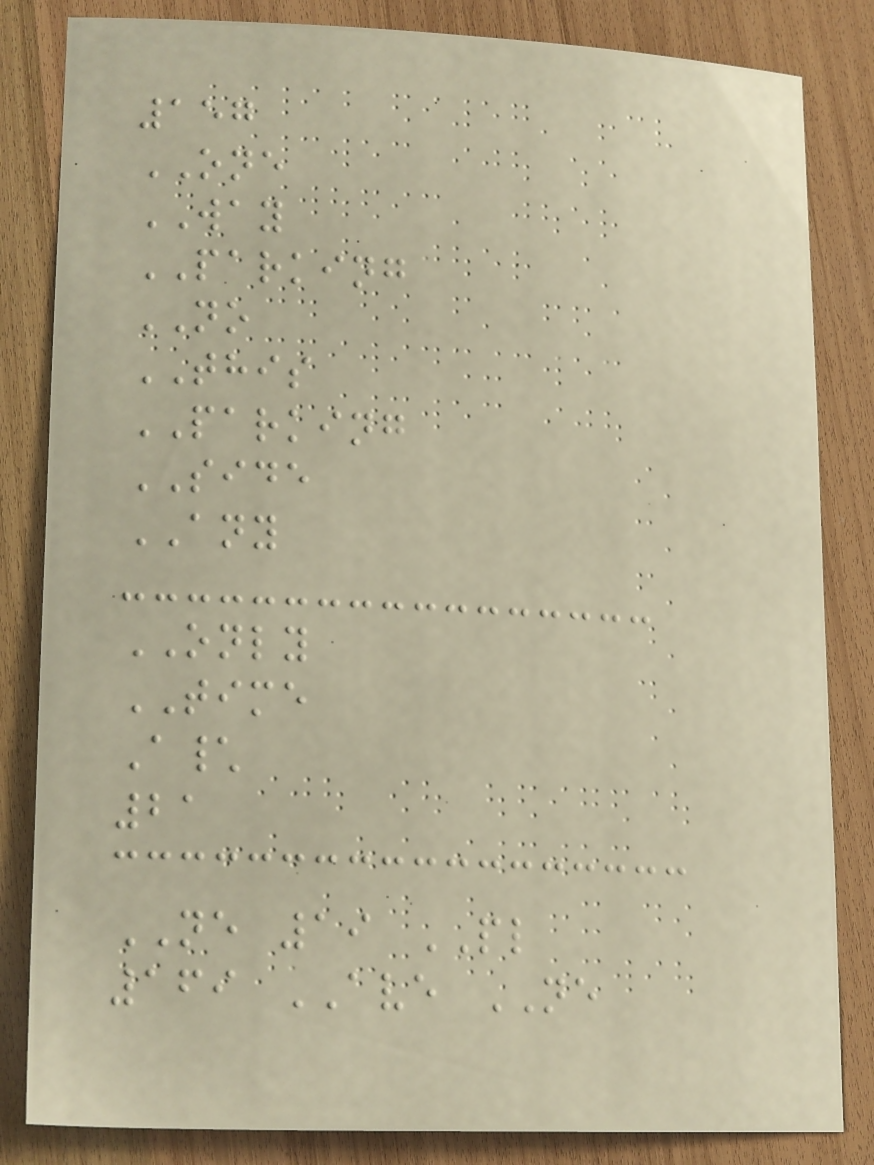157
ONE
WAY
PARKING
NO
THIS
PARKING
SIDE
ANY
ONLY
TIME
A\
21
NE 19 PL
169 AVE NE
